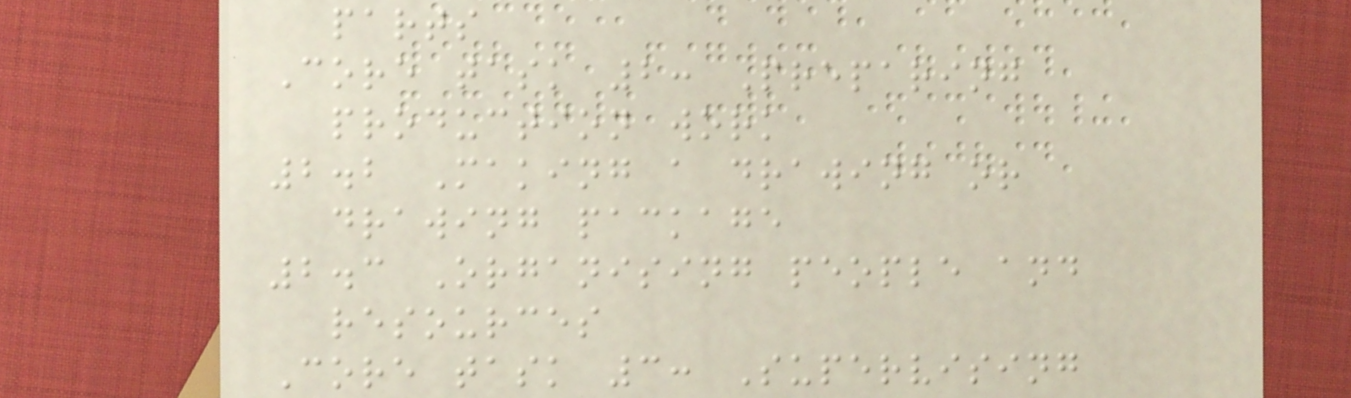parts
Core task 2: Preparing
production work
2.2 Making a drawing or
drawing package
2.3 Organising people and
resources
Core task 3: Supervising
